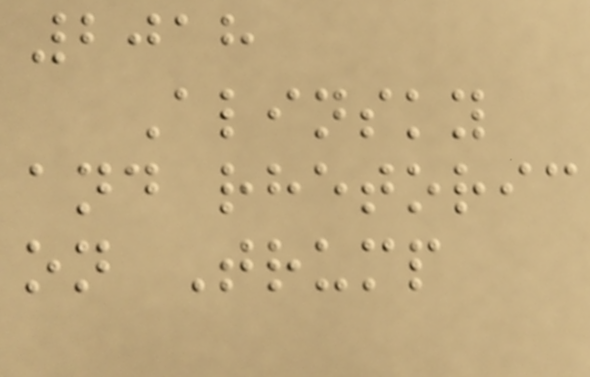2018
Alinsky
and rhetoric
on Trump
